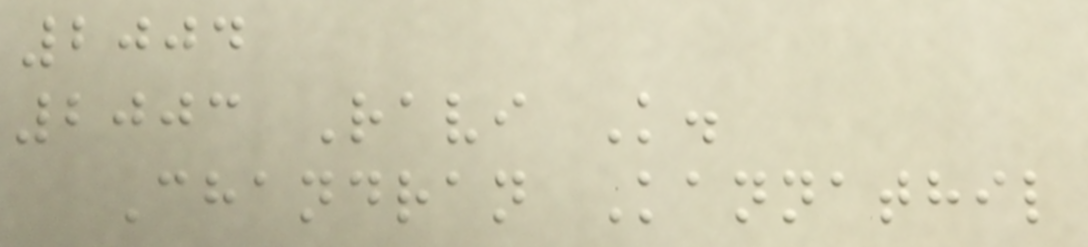2004
2003 Ravi K.
Chandran Kannathil
